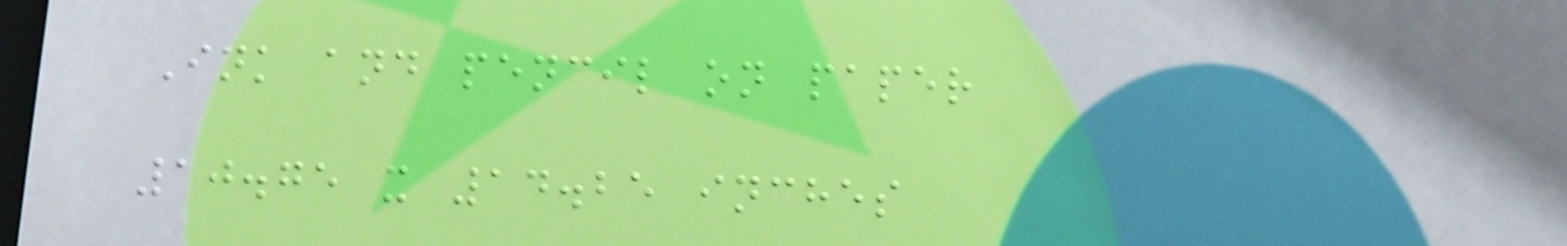Ink and pencil on paper
10.75 x 14.25 inches
